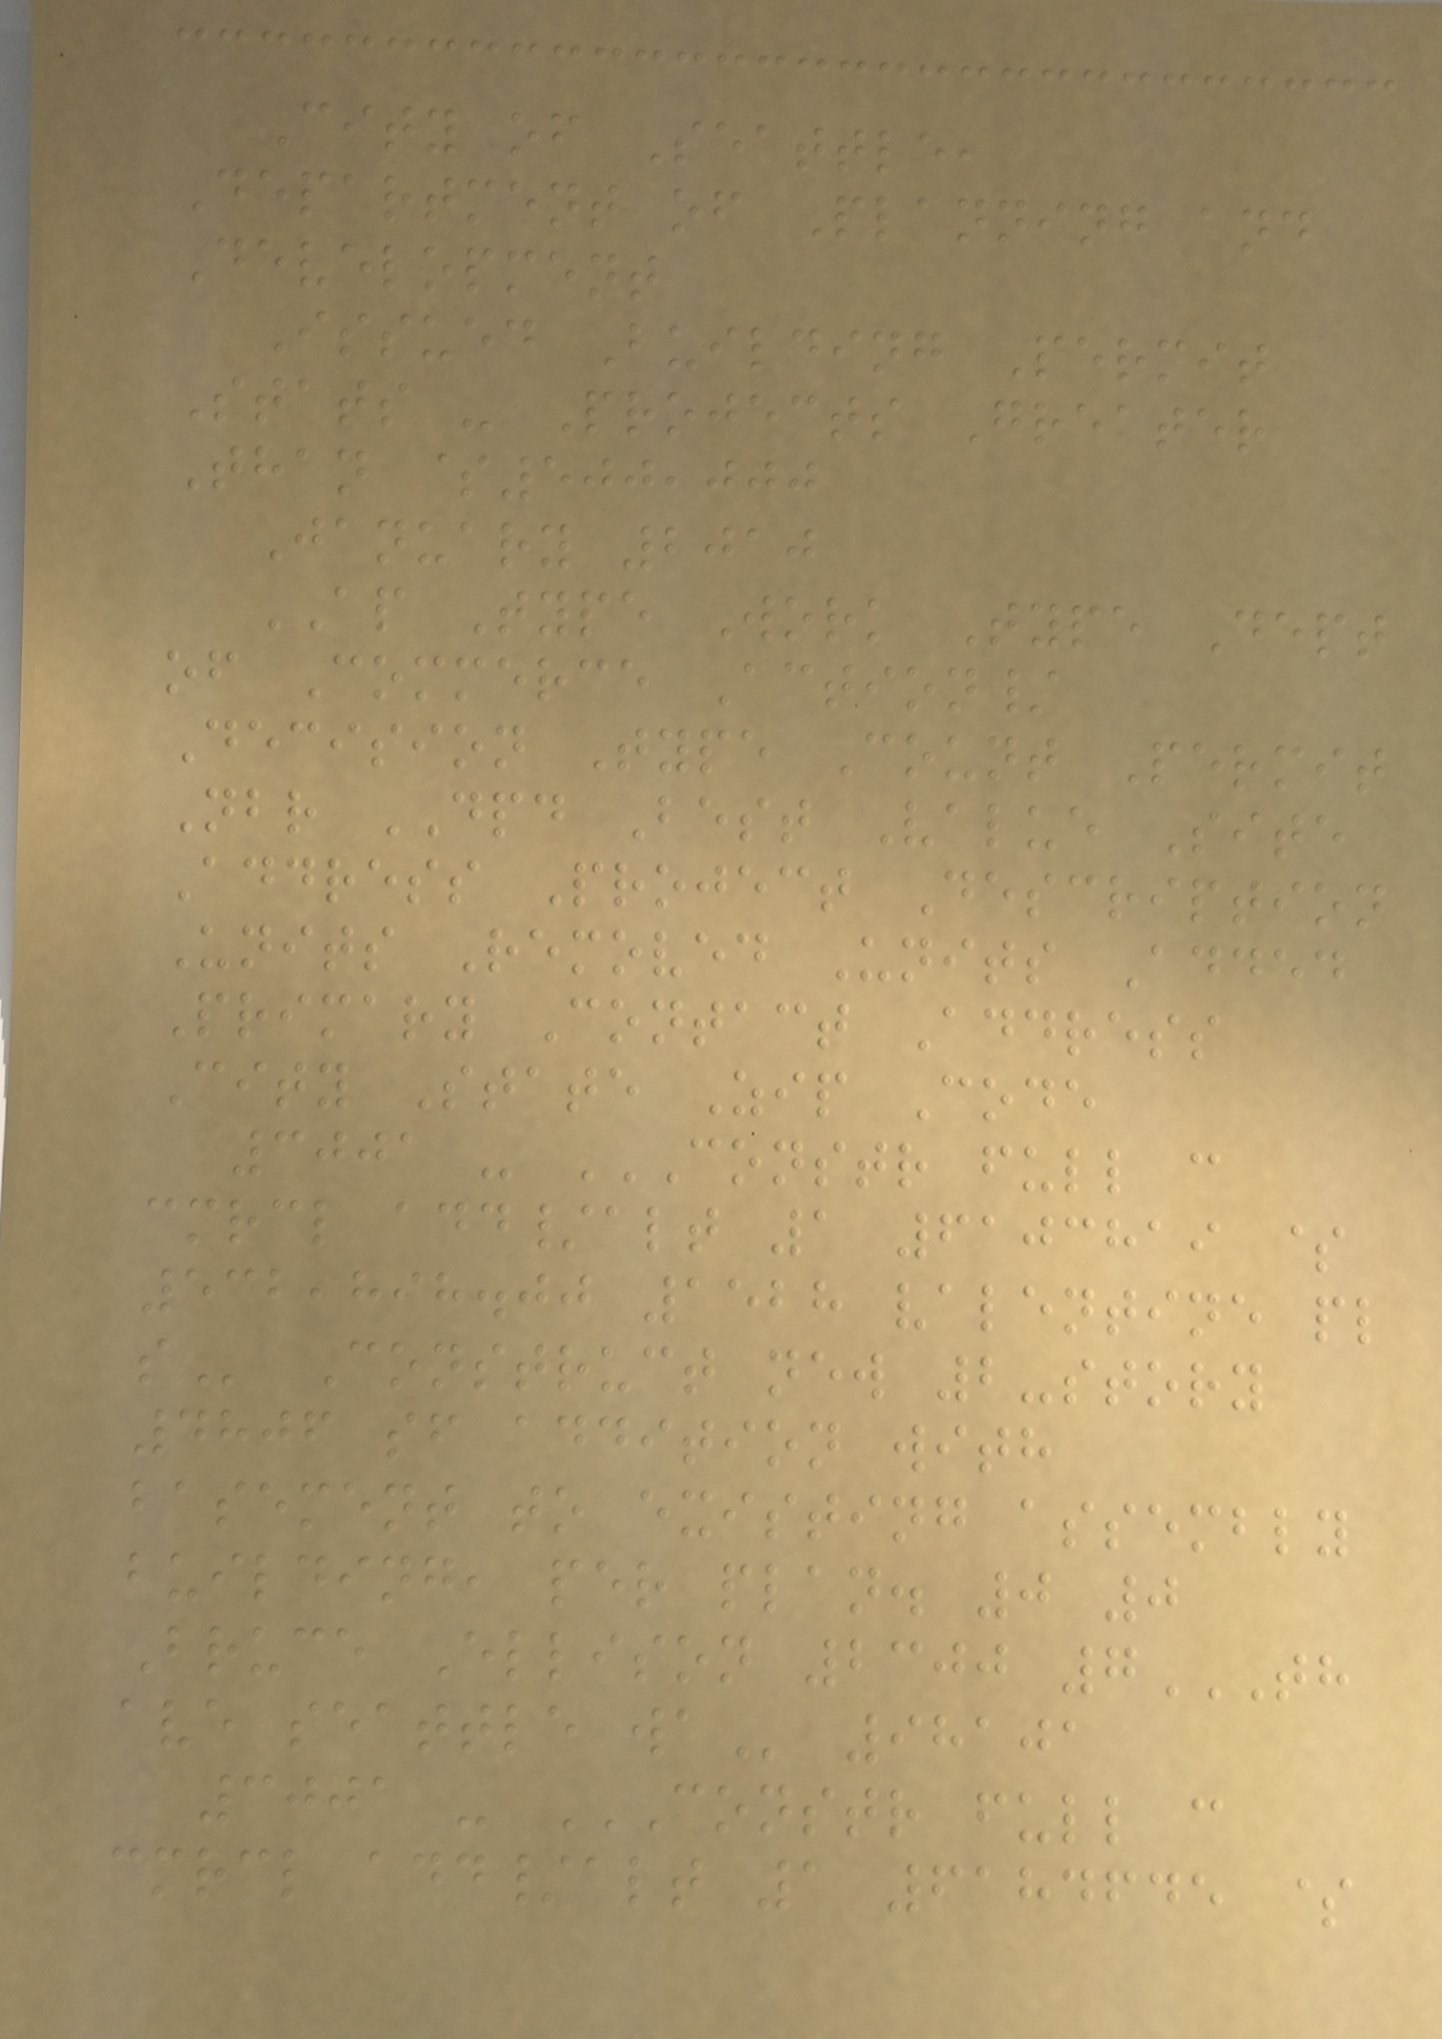City of Seattle,
Department of Planning and
Development
Issued Building Permit
Stats - Projects Greater
Than $500,000
January 2010
AP Type Work Type Dept
of Commerce Action/
Decision Type Count Permit
Nbr DPD Best Value Site
Address Project Description
Units Removed Units Added
Primary Contact Address
City State Zip Code
3001 - CONSTR FULL C
CMRCL ADD/ALT 1 6103819 $
532,898.00 1528 VALENTINE PL
S Construct new 2-story
4806 sf addition with
basement to existing assembly
building, per plan. 0 0
Bruce Ellison 2300 7TH
AVE SEATTLE WA 98101
3001 - CONSTR FULL C
CMRCL ADD/ALT 1 6184645 $
